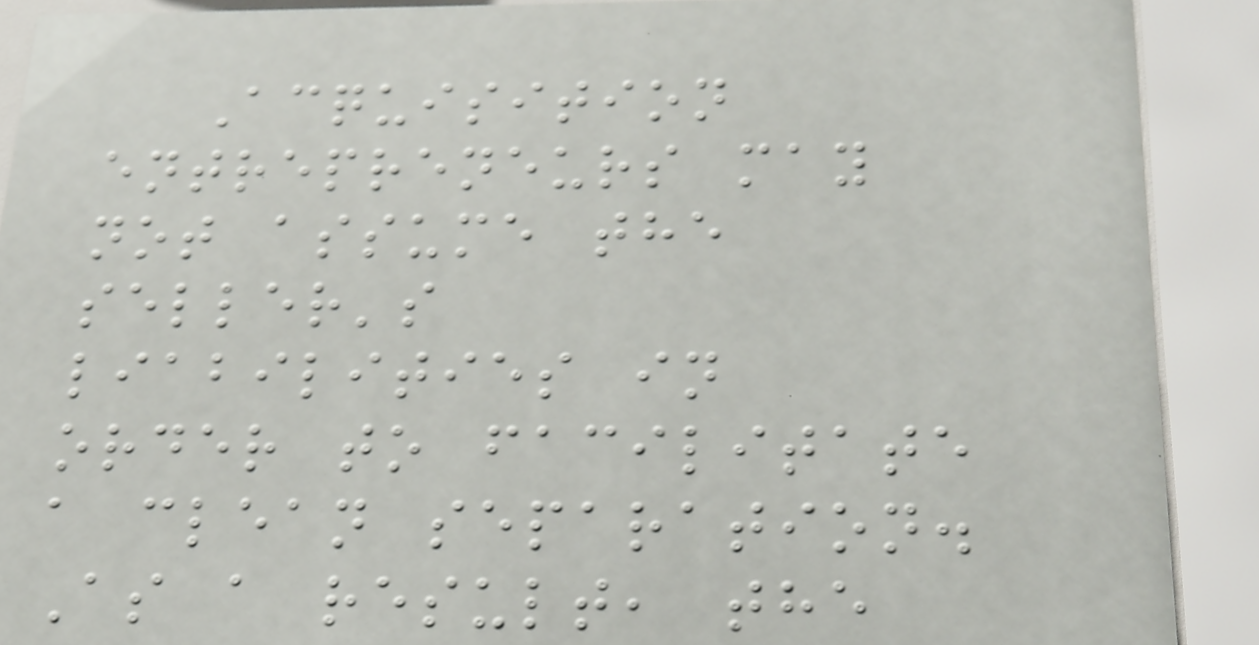Acquisition
entrepreneurs may
not assume the
seller's
liabilities in
order to facilitate
a clean separation.
As a result, the
